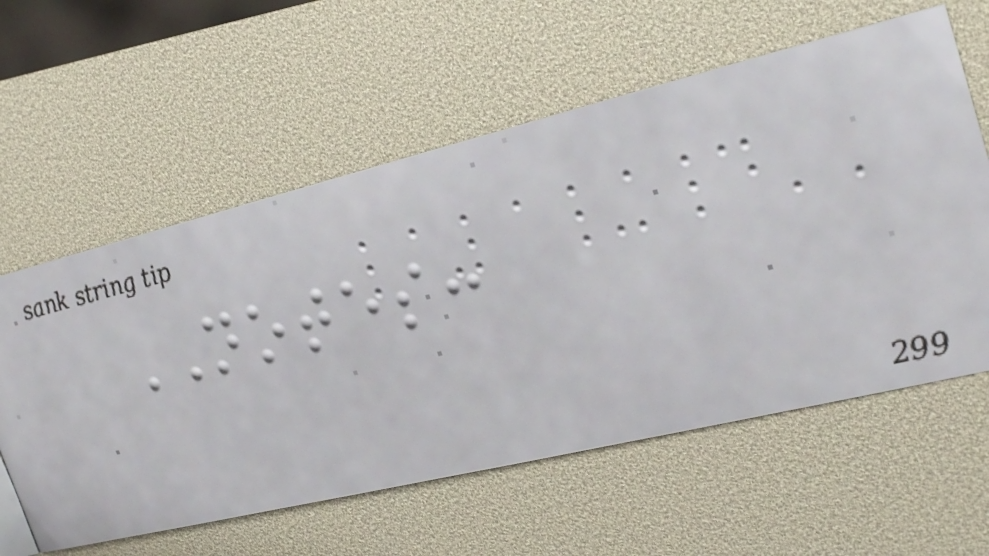NOTES:
